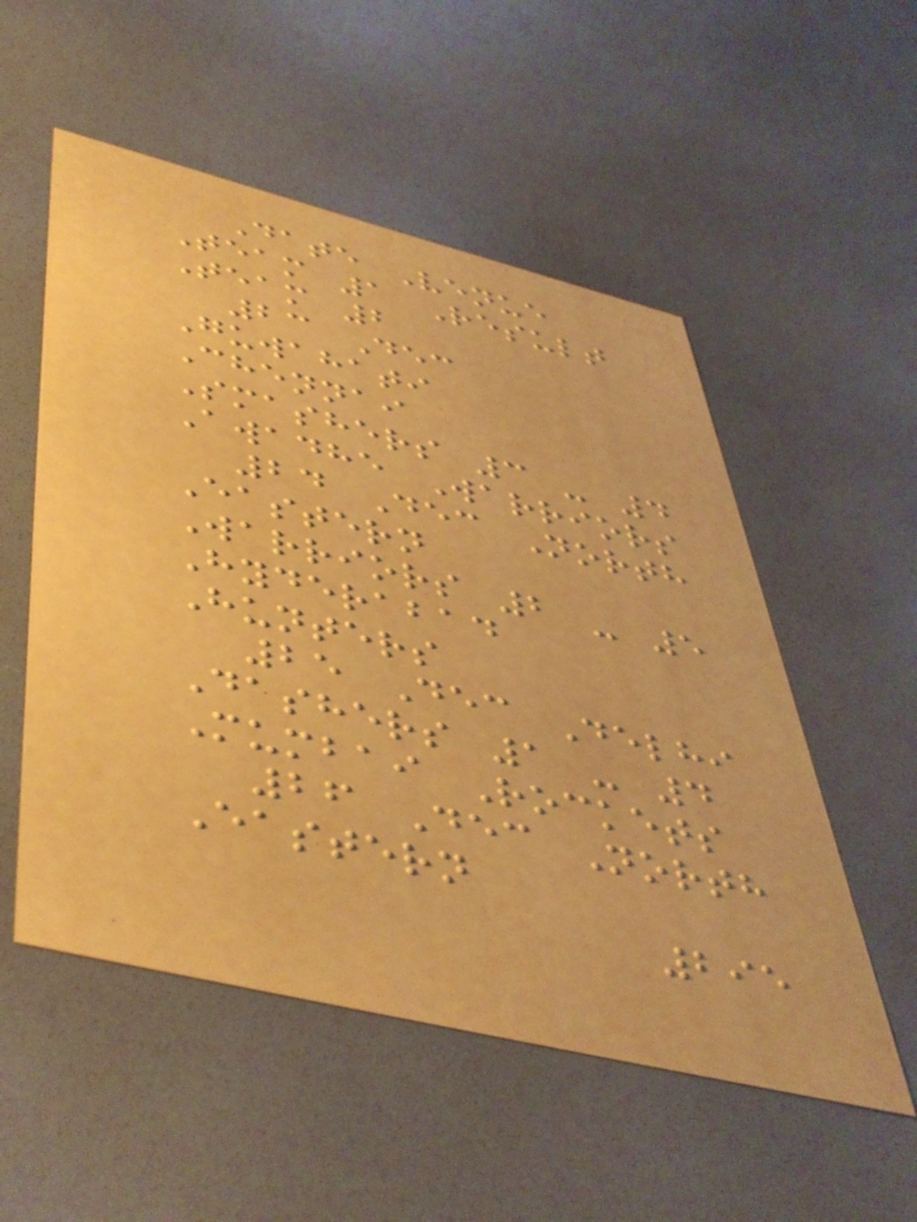Date Venue
Team 1 Result
Team 2
23 Dec
Guwahati
Chennai
Smashers 3 - 4
Awadhe Warriors
24 Dec North
Eastern
Warriors 2 - 5
Hyderabad
Hunters
25 Dec Delhi
Dashers 1 - 4
Mumbai Rockets
26 Dec North
Eastern
295
